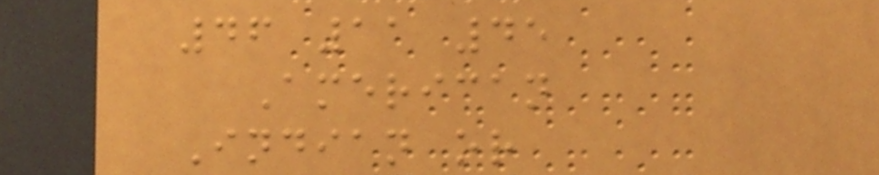46 11 45
American
Indian or
